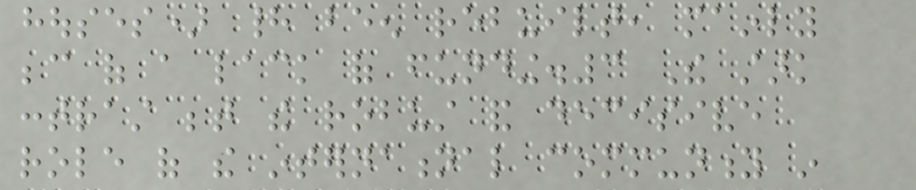houses) had been rebuilt, mainly
because of a lack of funding.3 The stark
contrast between the robust and decisive
role of the international community in
